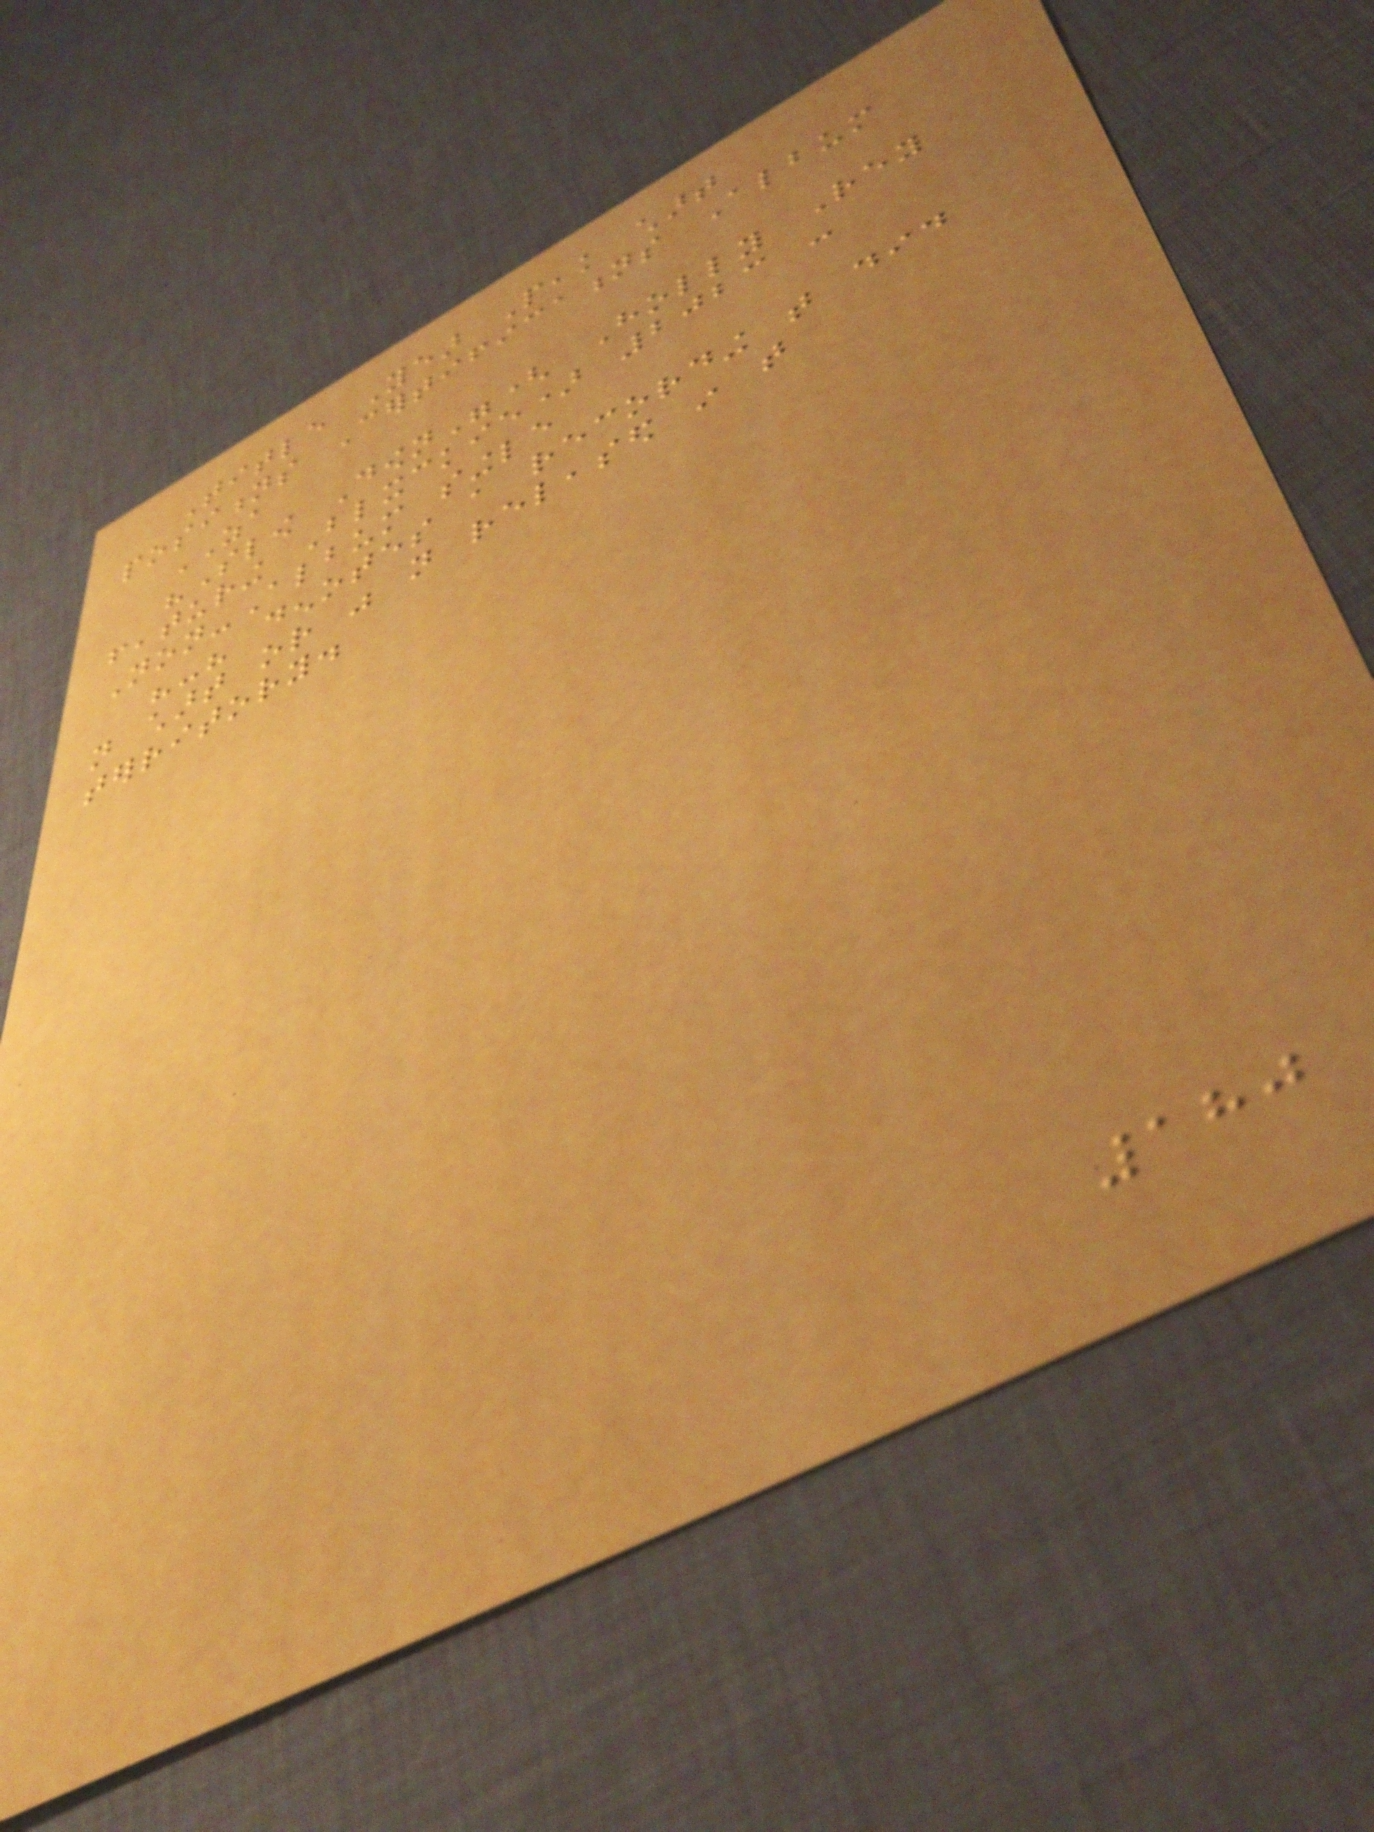Title Year Peak chart
positions Certifications Album
ZA
"Slow Down"( Holly Rey
featuring Blxckie) 2023 -
Non-Album single
"-" denotes a recording that did
not chart or was not released in that
territory.
180
